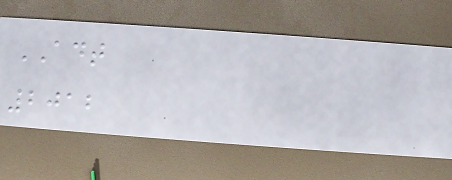ADT
2012
